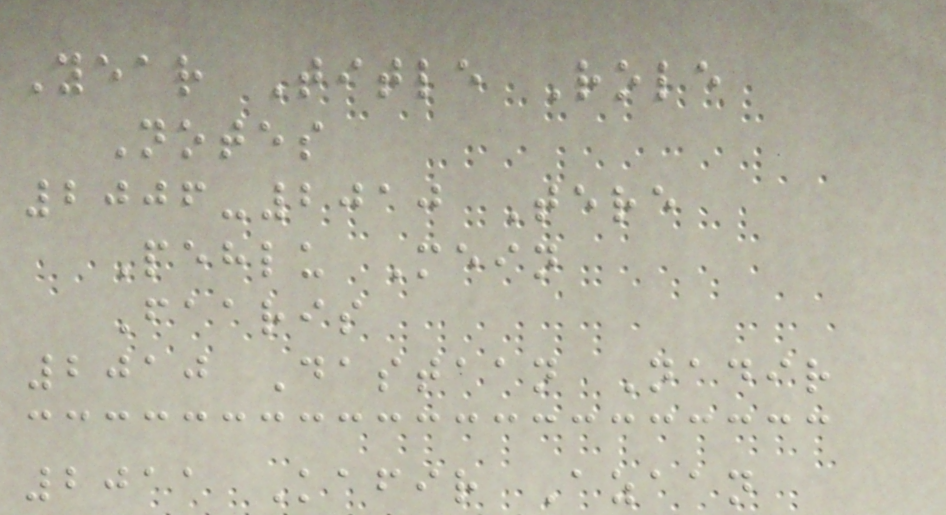Year Title Role
Notes
2006-2010 Tere
Pehlu Mein
Faaris
2010 Dastaan Nadir
2011 Kafir Azaan
